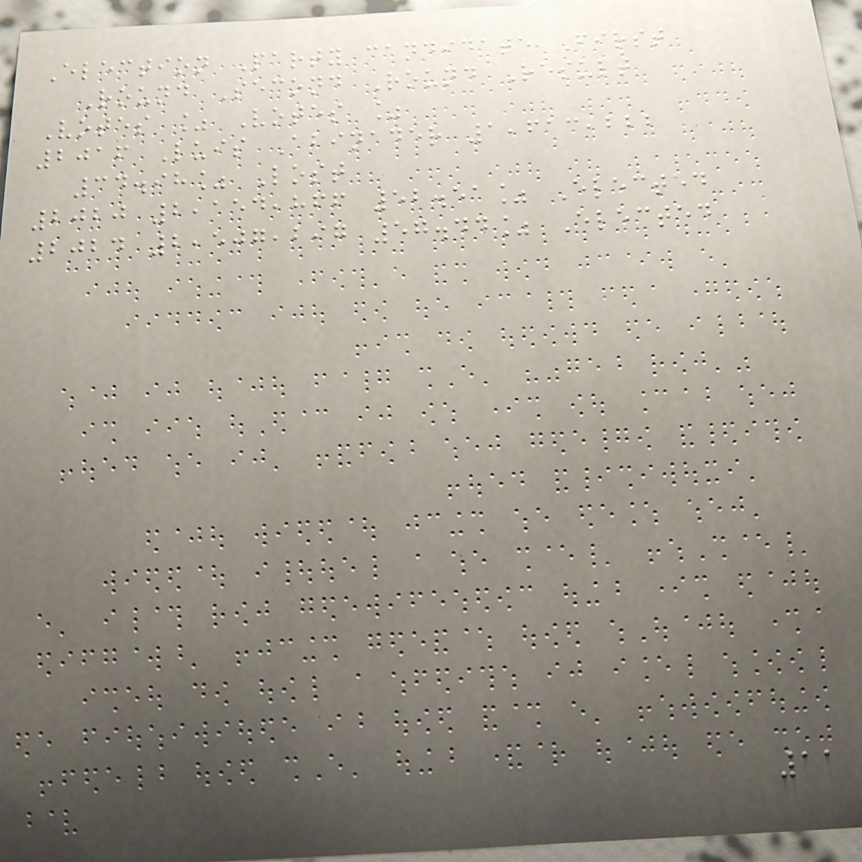Election Party candidate First
Round Second Round Result
Votes % Votes %
2016 Luis Abinader 1,613,222
34.98% Lost
2020 2,154,866 52.51% Elected
2024 2,507,297 57.44% Elected
11
